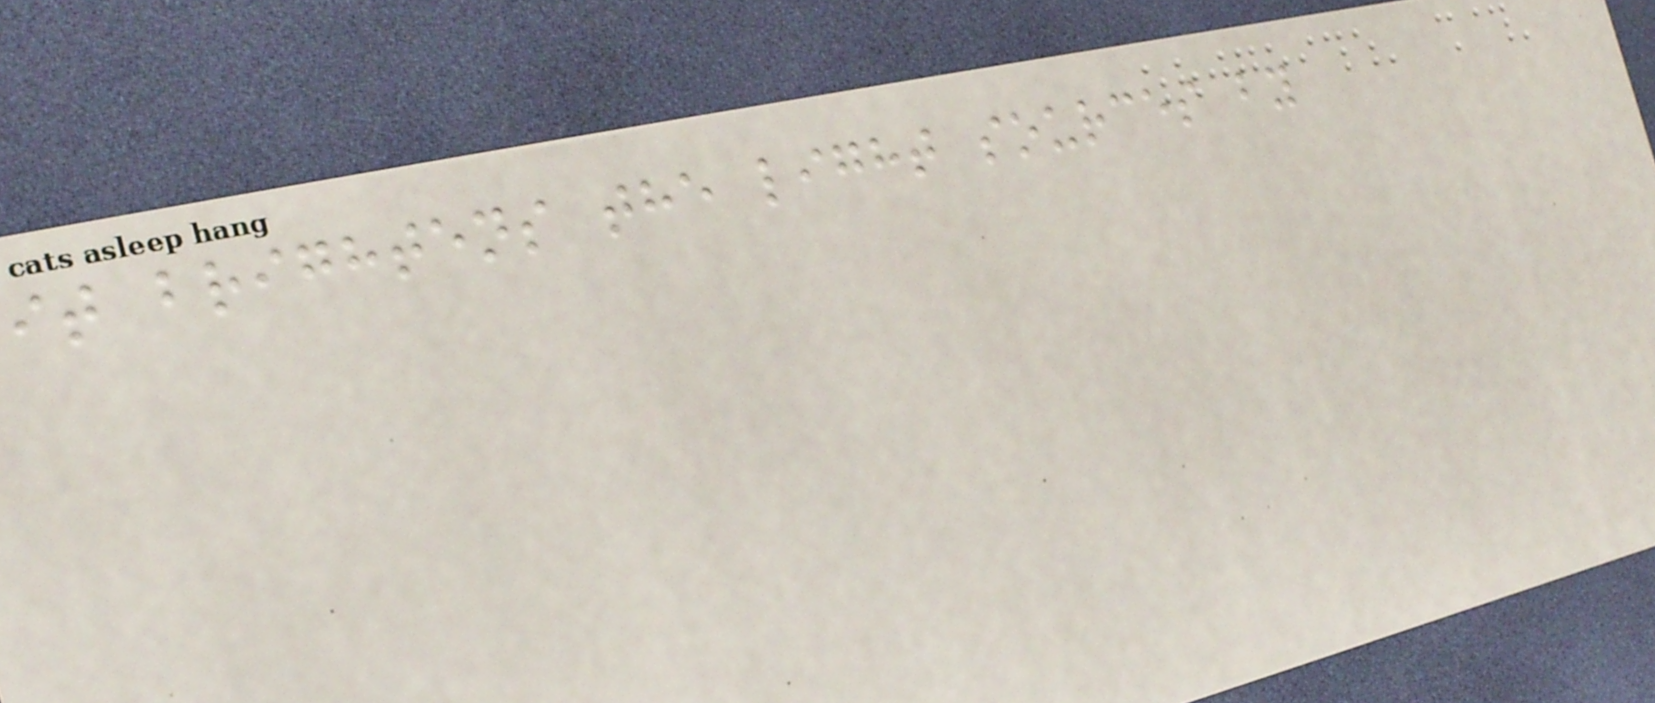it brightens the light sources by
